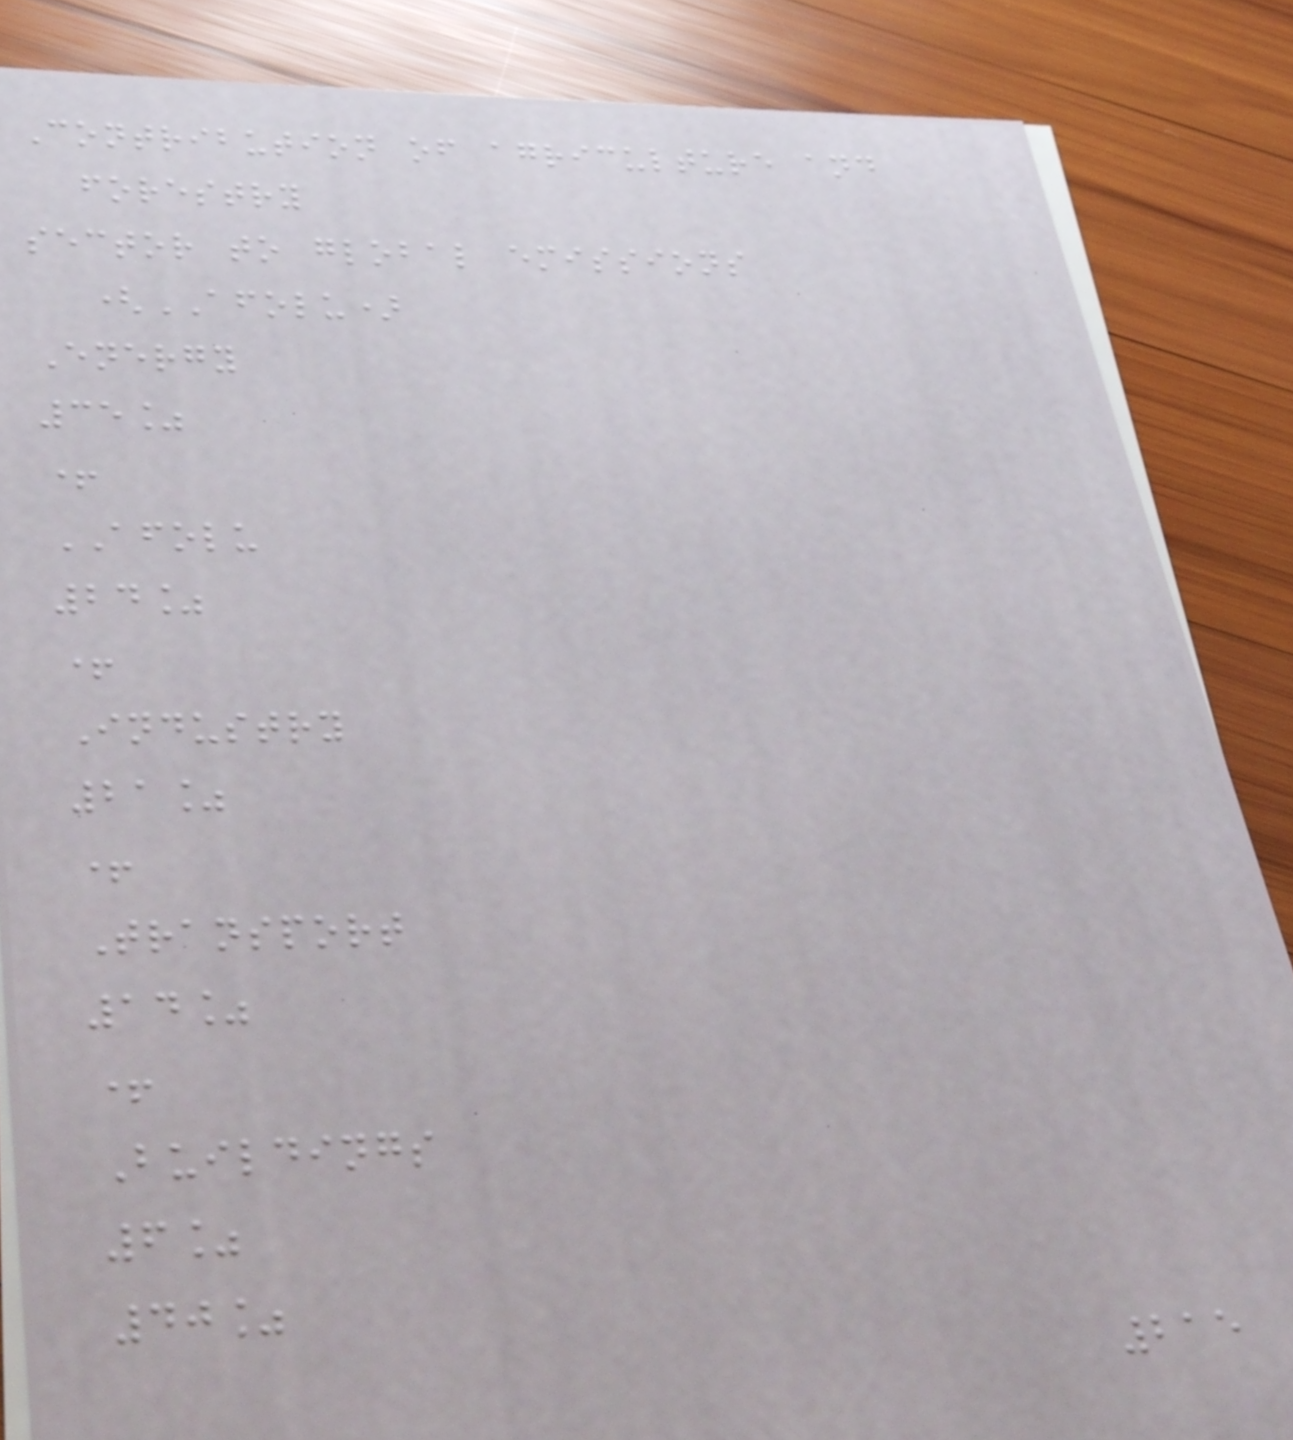Contribution of agriculture and
forestry
sector to global emissions
(AFOLU)
Energy
35%
+
AFOLU
24%
+
Industry
21%
+
Transport
14%
+
Buildings
6%
40%
215
